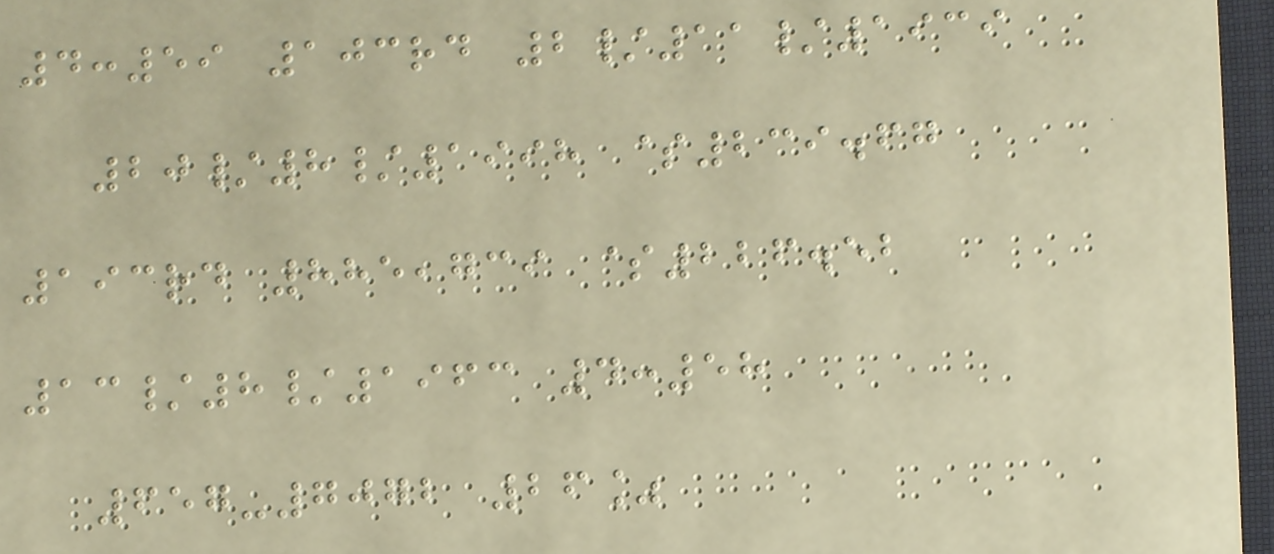4:59 103rd 2/11/1939
20/8/1998 $239.67
193rd 885,739 $226.52
13/8/1963 4:58
657-7072 26%
